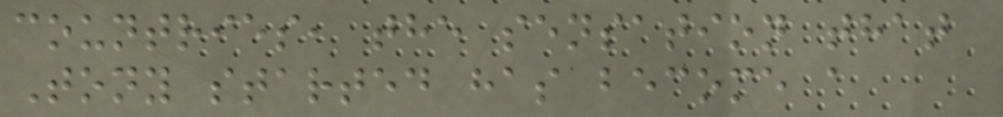countries, the sensation that
Tony started has become a
